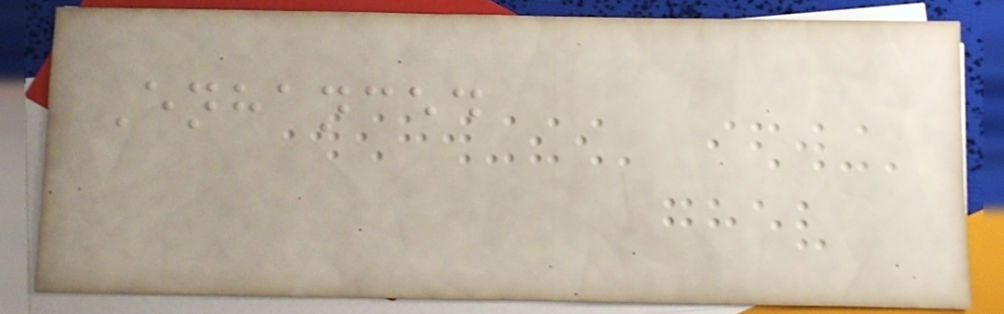Enhanced
